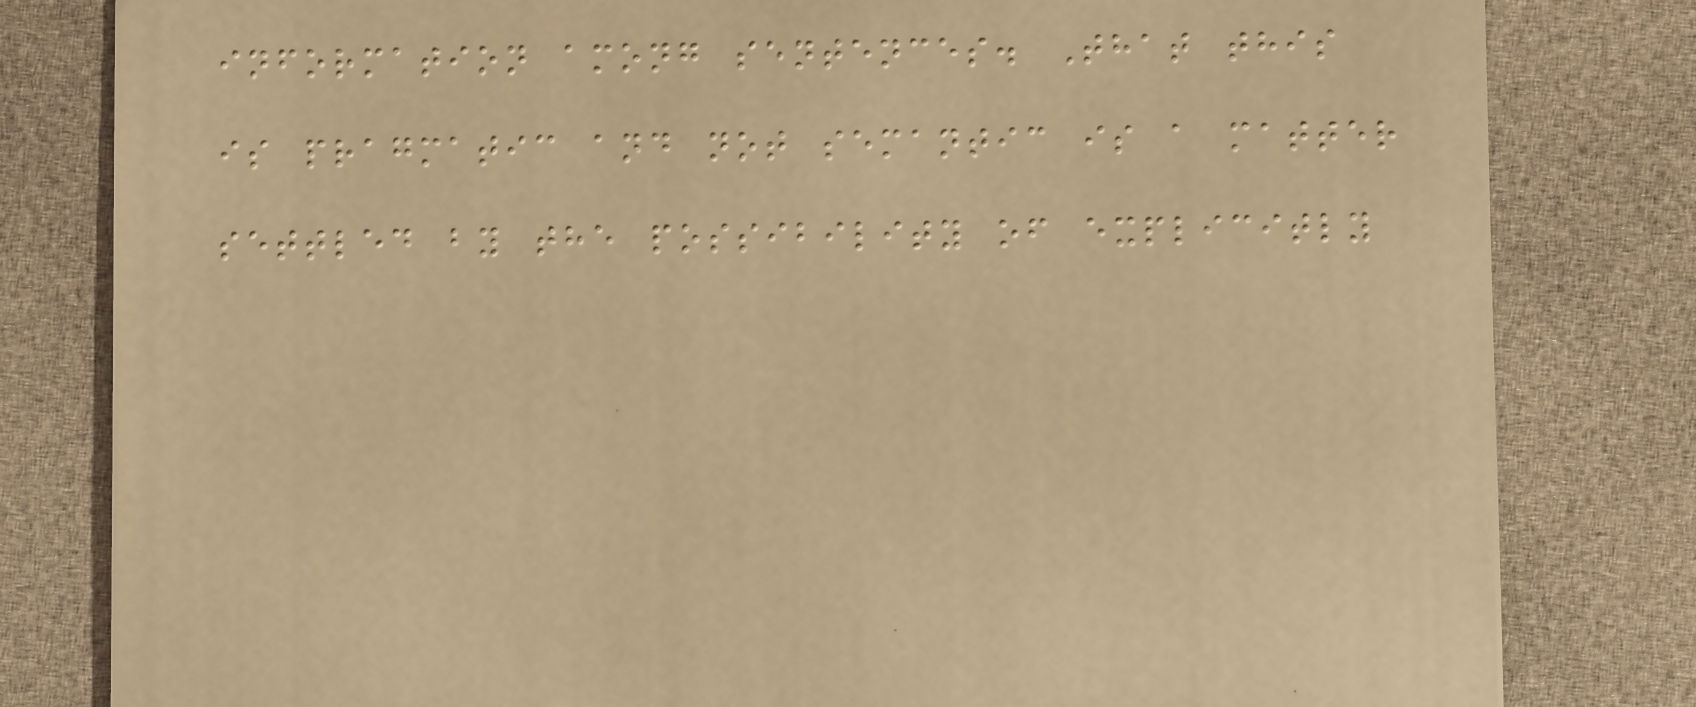information among sentences. That this
is pragmatic and not semantic is a matter
settled by the possibility of explicitly
